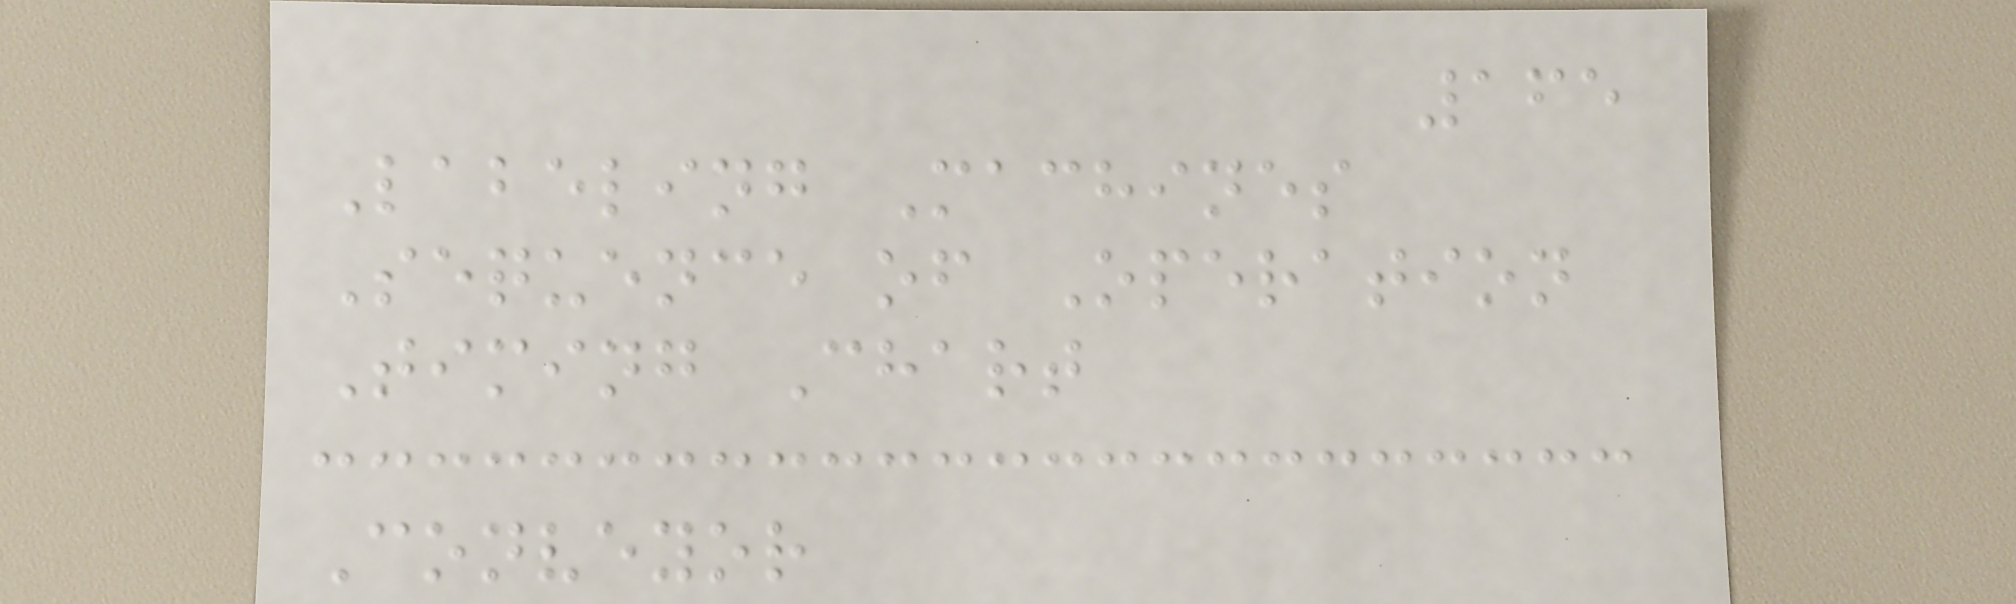165
Labeling Machines
Sequence of Operation
Timing Chart
Conveyor
